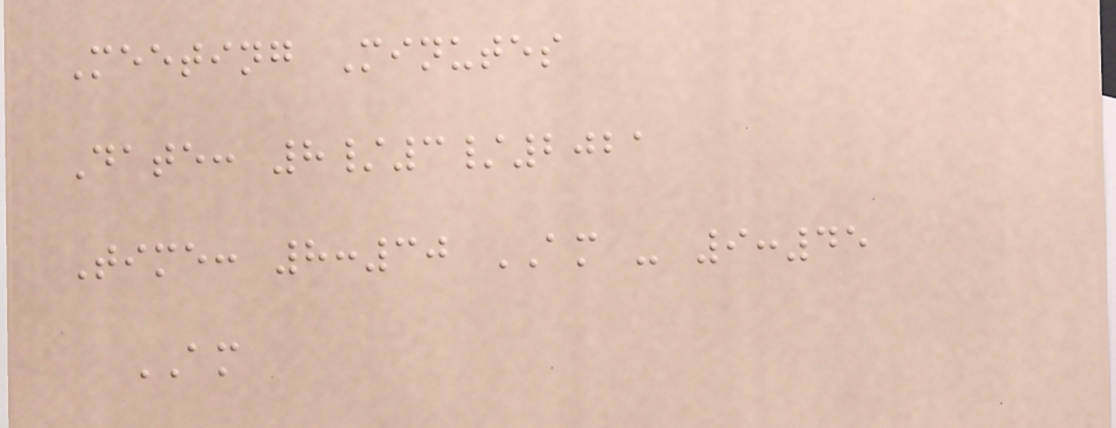Meeting Minutes
Date: 8/3/2021
Time: 8:30 AM - 9:45
AM
